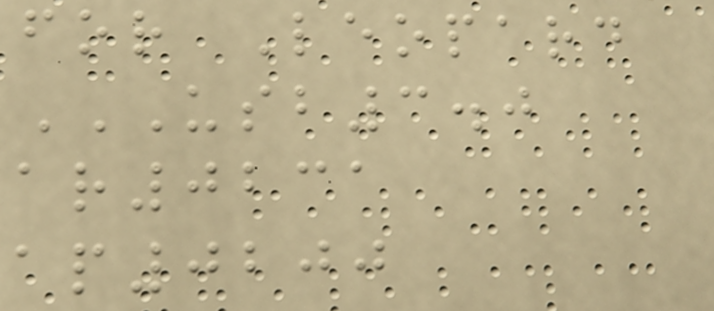for Leopard
USB3.0
AR0231
AP0200
